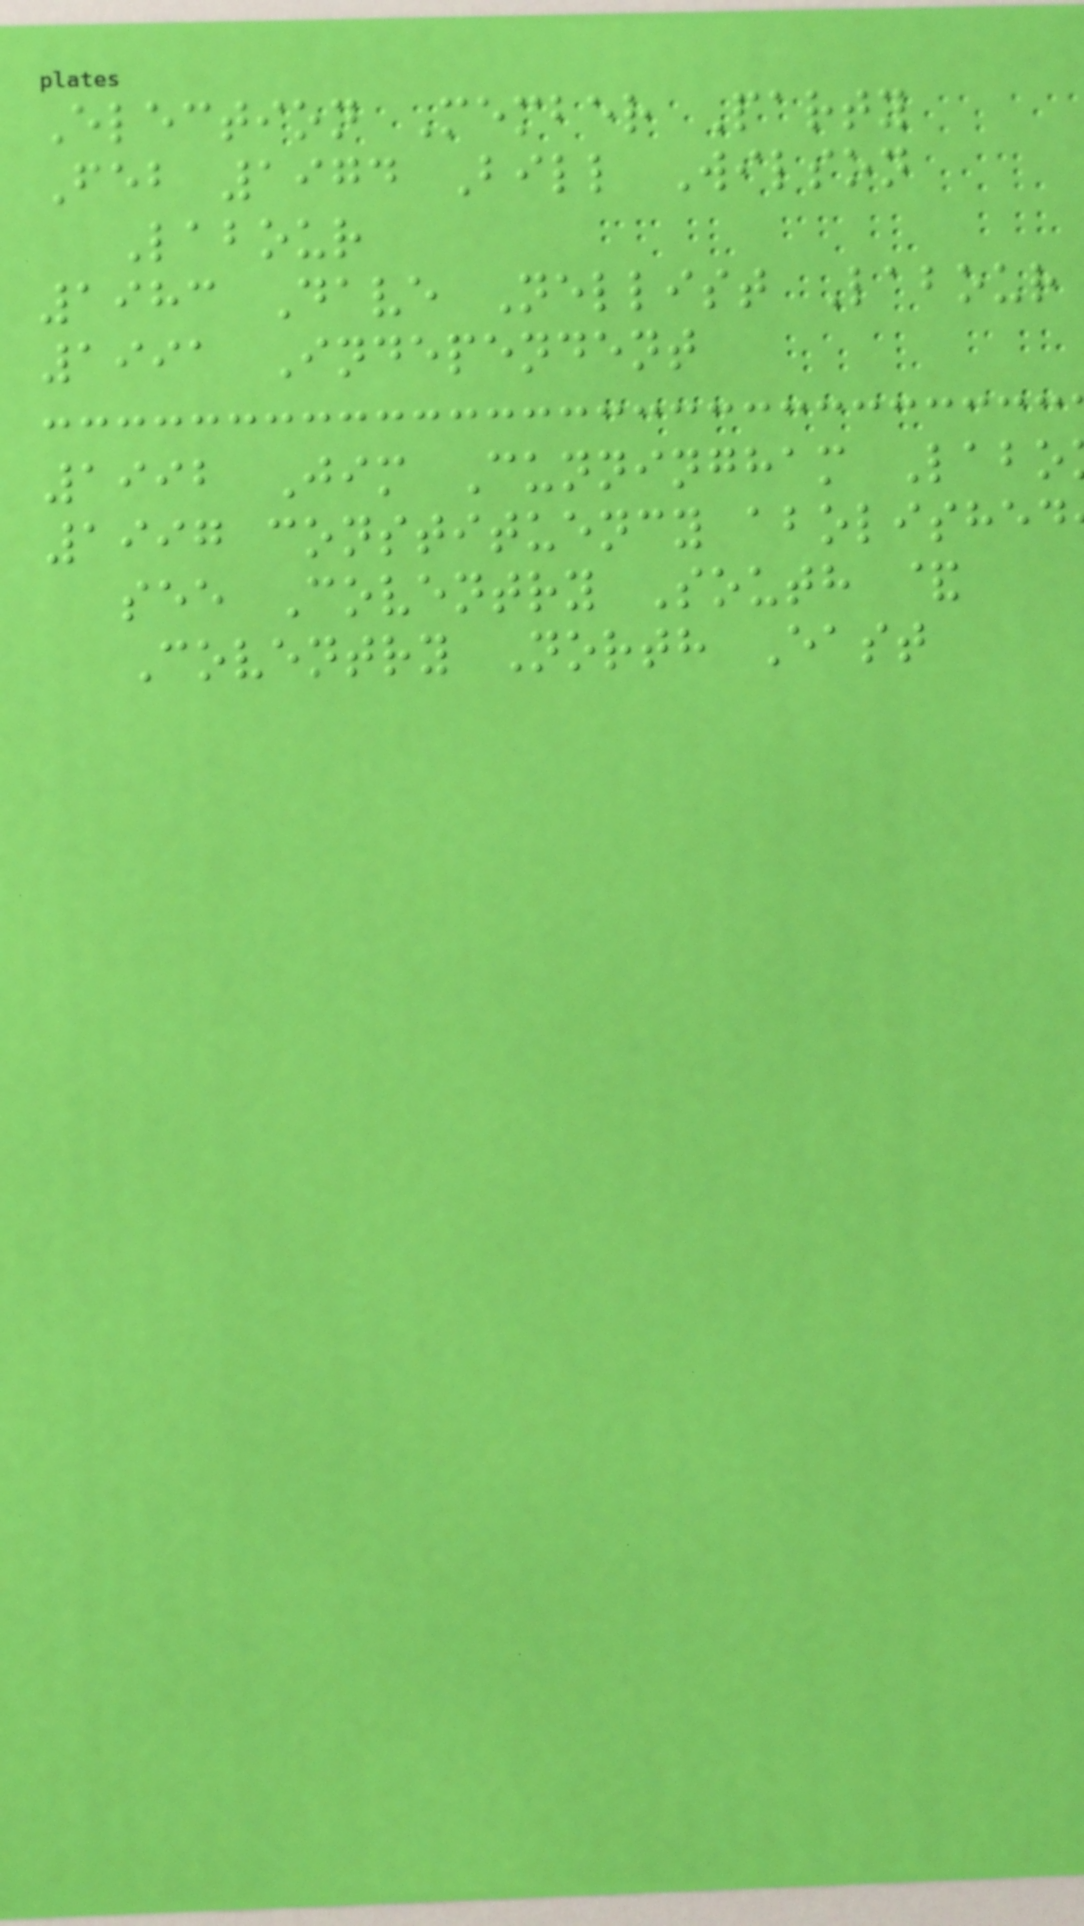Election Member Party
Feb 1974 Bill Wilson
Labour
1983 Dave Nellist Labour
1991 Independent
1992 Jim Cunningham Labo
1997 constituency abolished
see Coventry South &
Coventry North East
